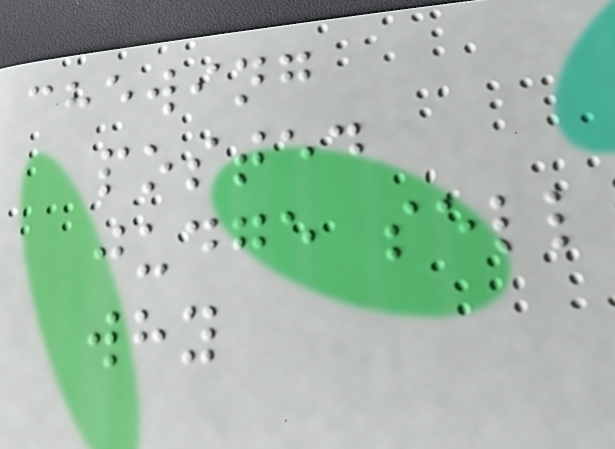chewing
posted
judge sell
why
